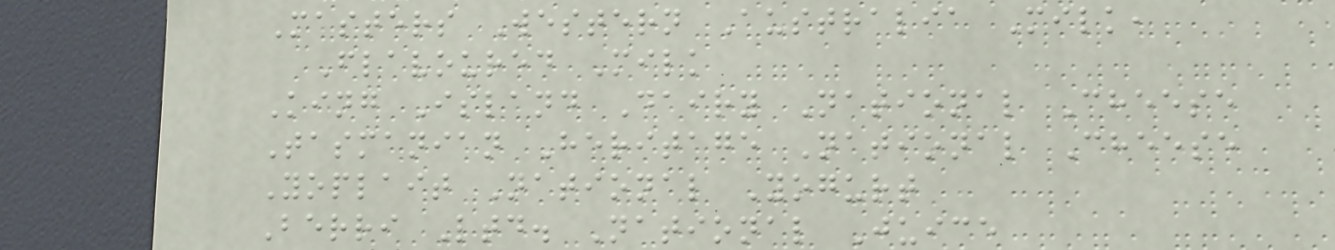Masters Western Australia Milk,
Flavoured Milk
King Island Dairy National Cheese
Tasmanian Heritage National Cheese
Yoplait National Yogurt
Berri Ltd. National Juice
